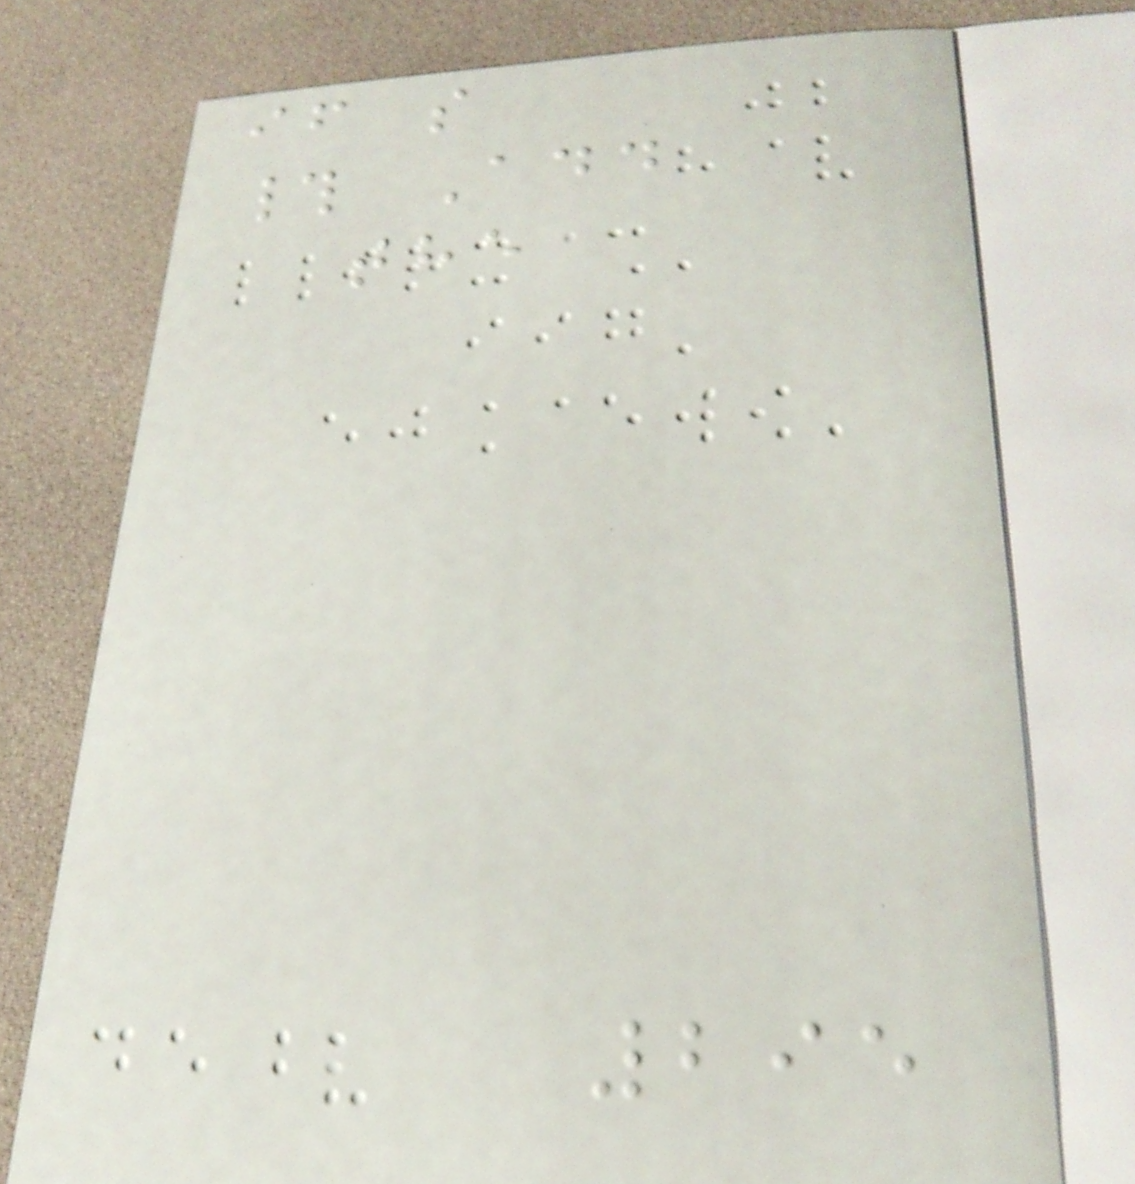if s
# Add
the
295
